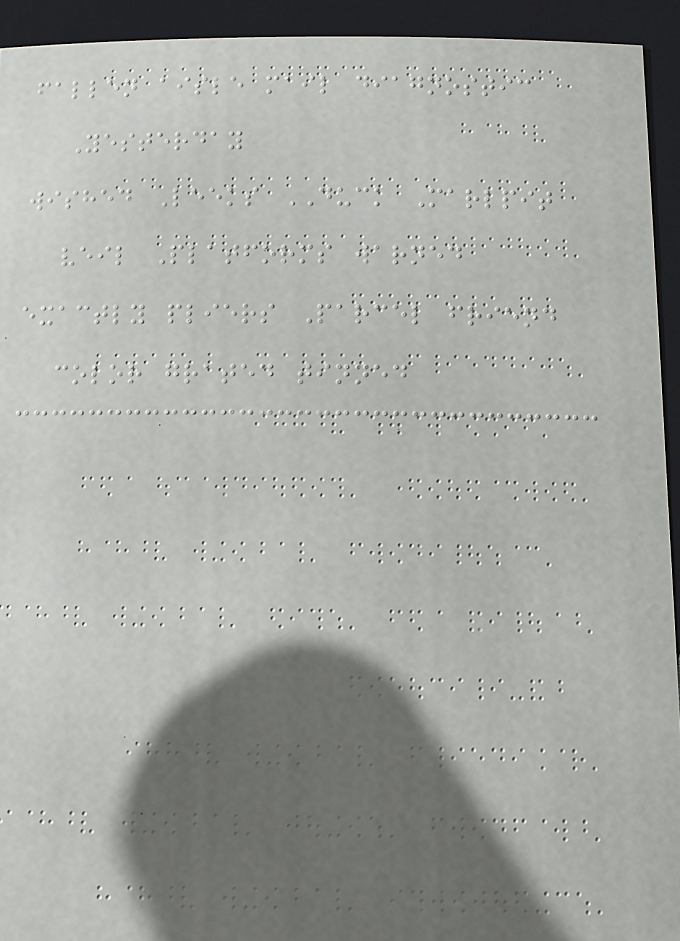fallen aisle mail diagnostic
Yesterday
wished Leeks DUCK Marlpit
veil Platforms warned
exactly pliers Parcel friend
color grated tinned
